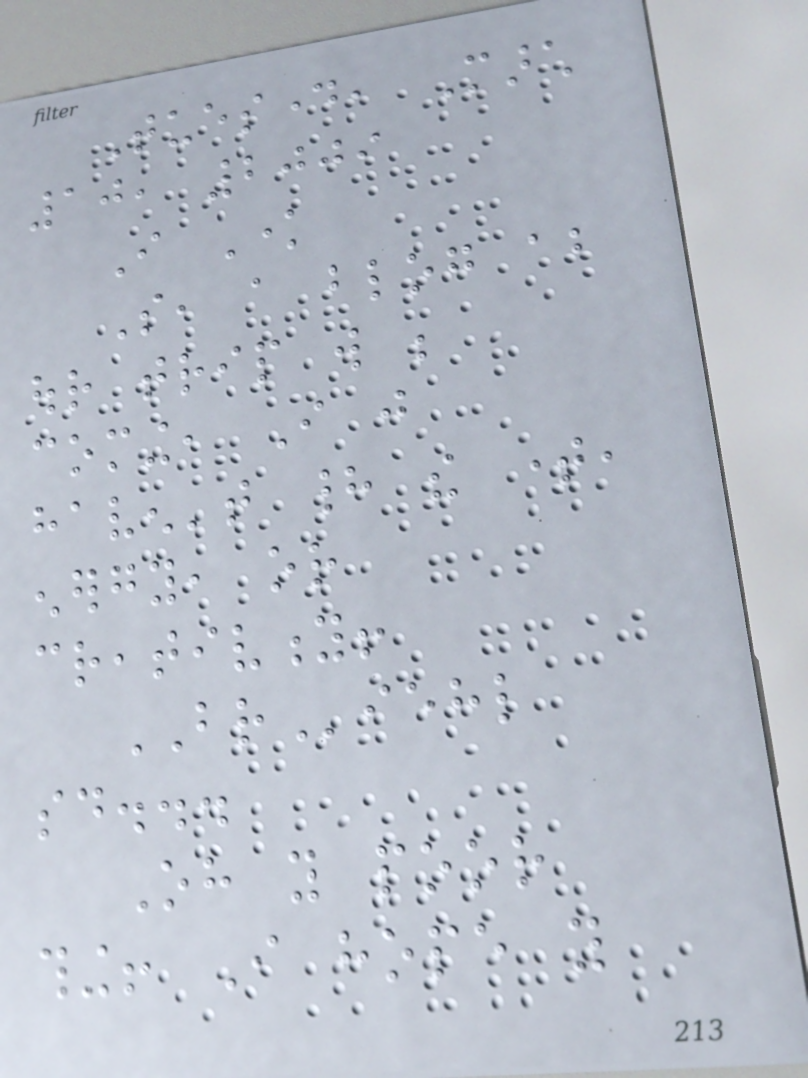Tuesday, March
10, 2009
I Know
So, a blog about
our trip will be
coming, I just
haven't had the time,
energy, or
creativity!
BRiehl
said...
Oh you poor
thing! I hope you
